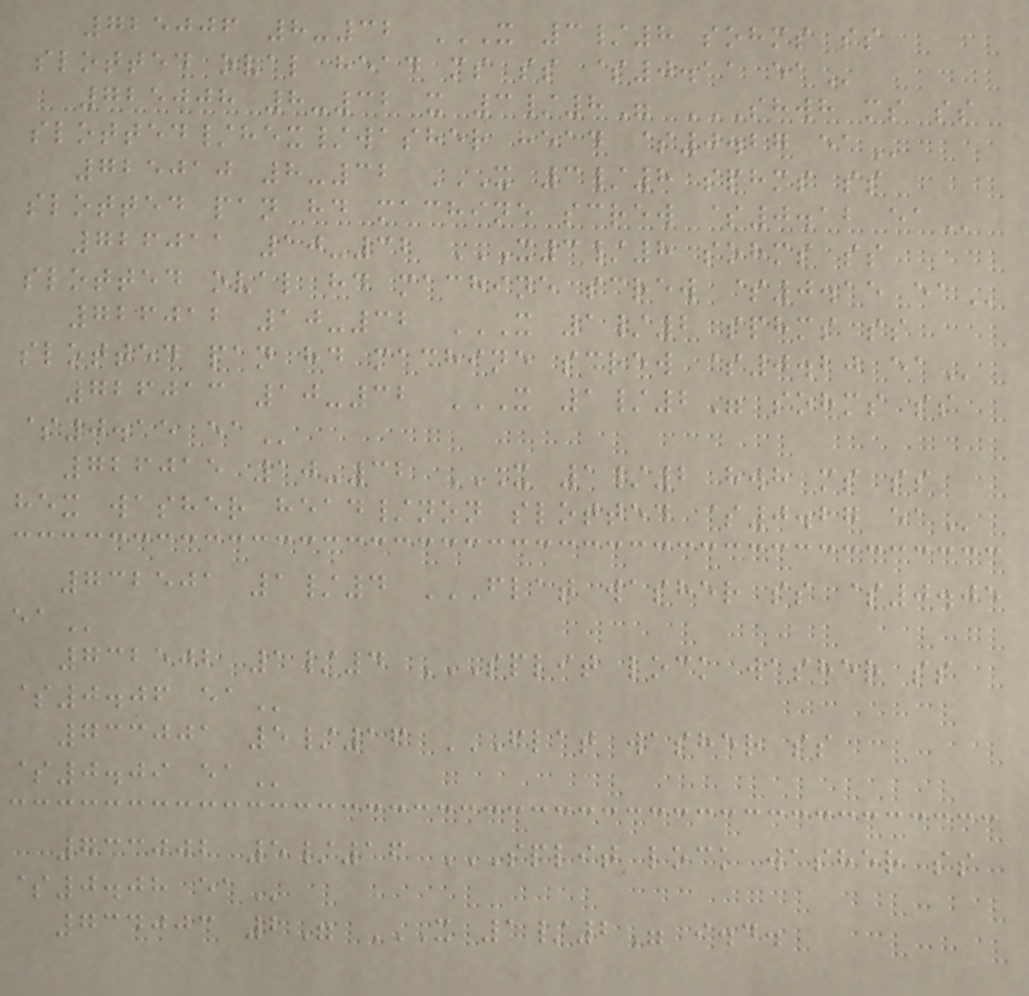725006 8-32 X 3/8 SOHMS SS
SLOTTED OVAL HEAD MS SS $0.11 EA
725008 8-32 x 3/8" SHWH MS SS
SLOTTED/HEX/WASHER HEAD $0.27 EA
725010 8-32 X 3/8 SPHMS SS
SLOTTED PAN HD MACHINE SCREW $0.12 EA
726011 10-32 X3/8 SOHMS SS
SLOTTED OVAL HD MACHINE SCREW $0.15 EA
726012 10-32 X 1/2 SPHMS SS
SLOTTED PAN HD MACHINE SCREW $0.20 EA
726013 10-32 X 1/2" SOHMS SS
$0.15 EA
726015 10-32 X 1/2 HWH MS SS
HEX WASHER HEAD/NON SLOTTED $0.27 EA
732501 1/4 FLAT WASHER SS $0.05
EA
732502 1/4 SPLIT LOCK WASHER SS
$0.06 EA
733001 5/16 FLAT WASHER SS
$0.09 EA
733002 5/16 SPLIT LOCK WASHER SS
$0.08 EA
734003 2" X 1/2" I.D.
